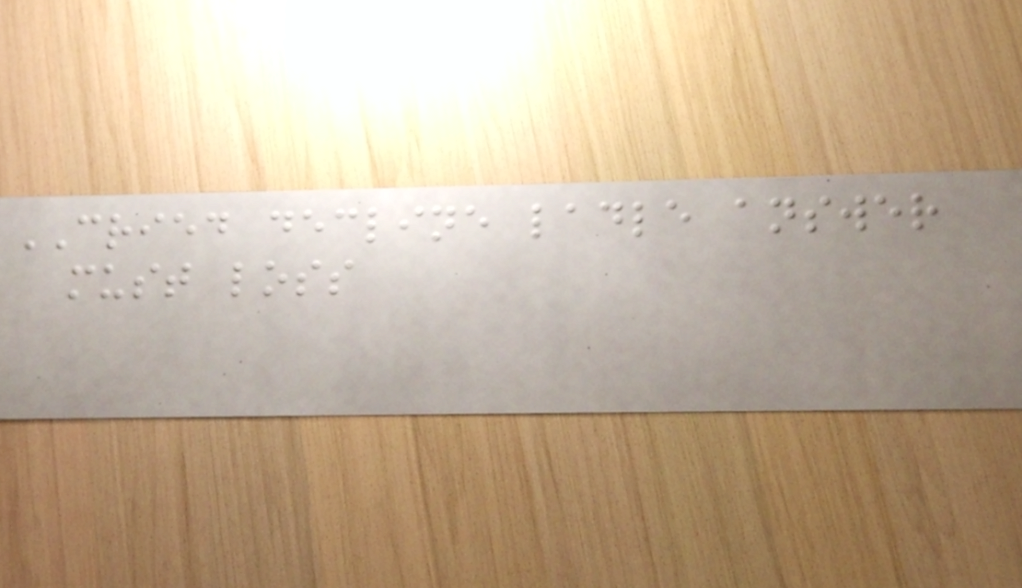CRIED decline ladle answer
must loss
